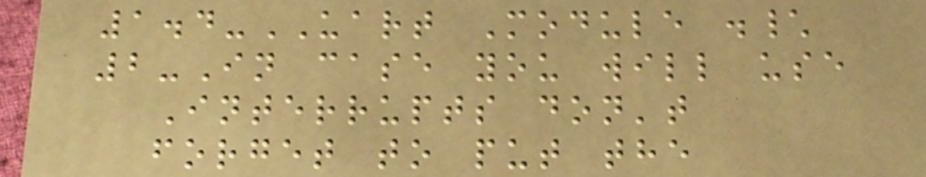1.4-UART Module .\
2-In case you will use
Interrupts don't
forget to put the
